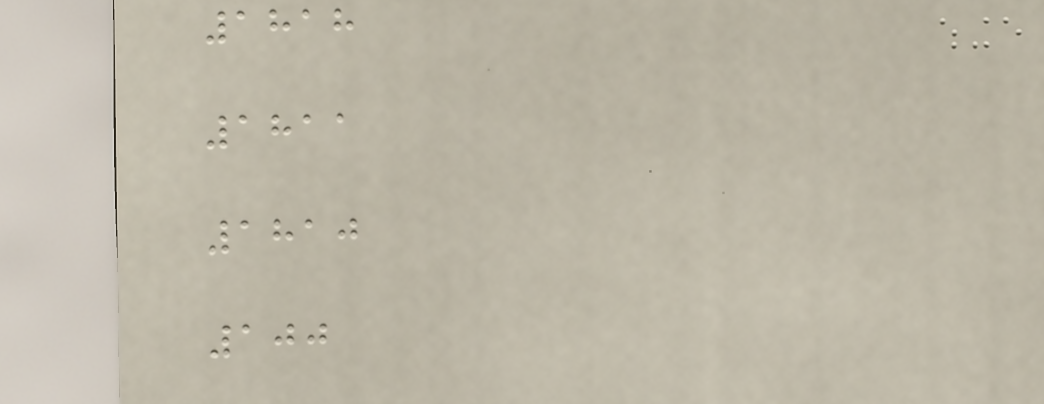1818
1811
1810
100
